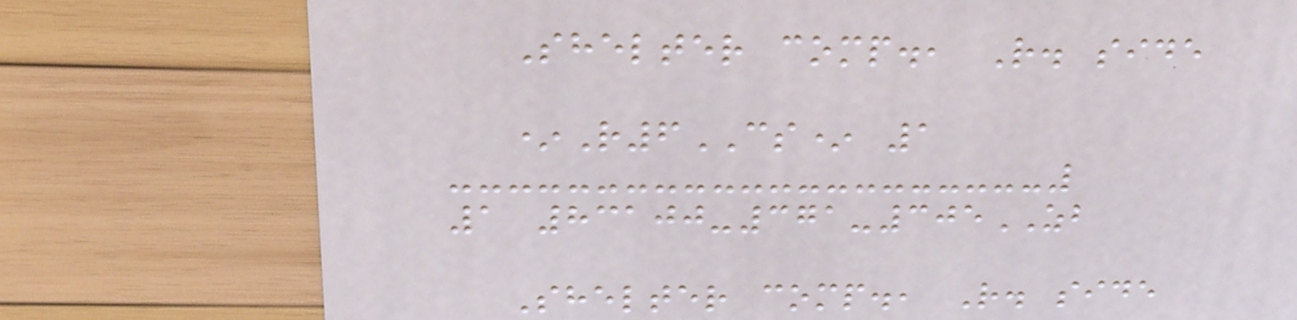Shelter comp., R. side
*R6CS* 1
1 83100-371-305ZB
Shelter comp., R. side
